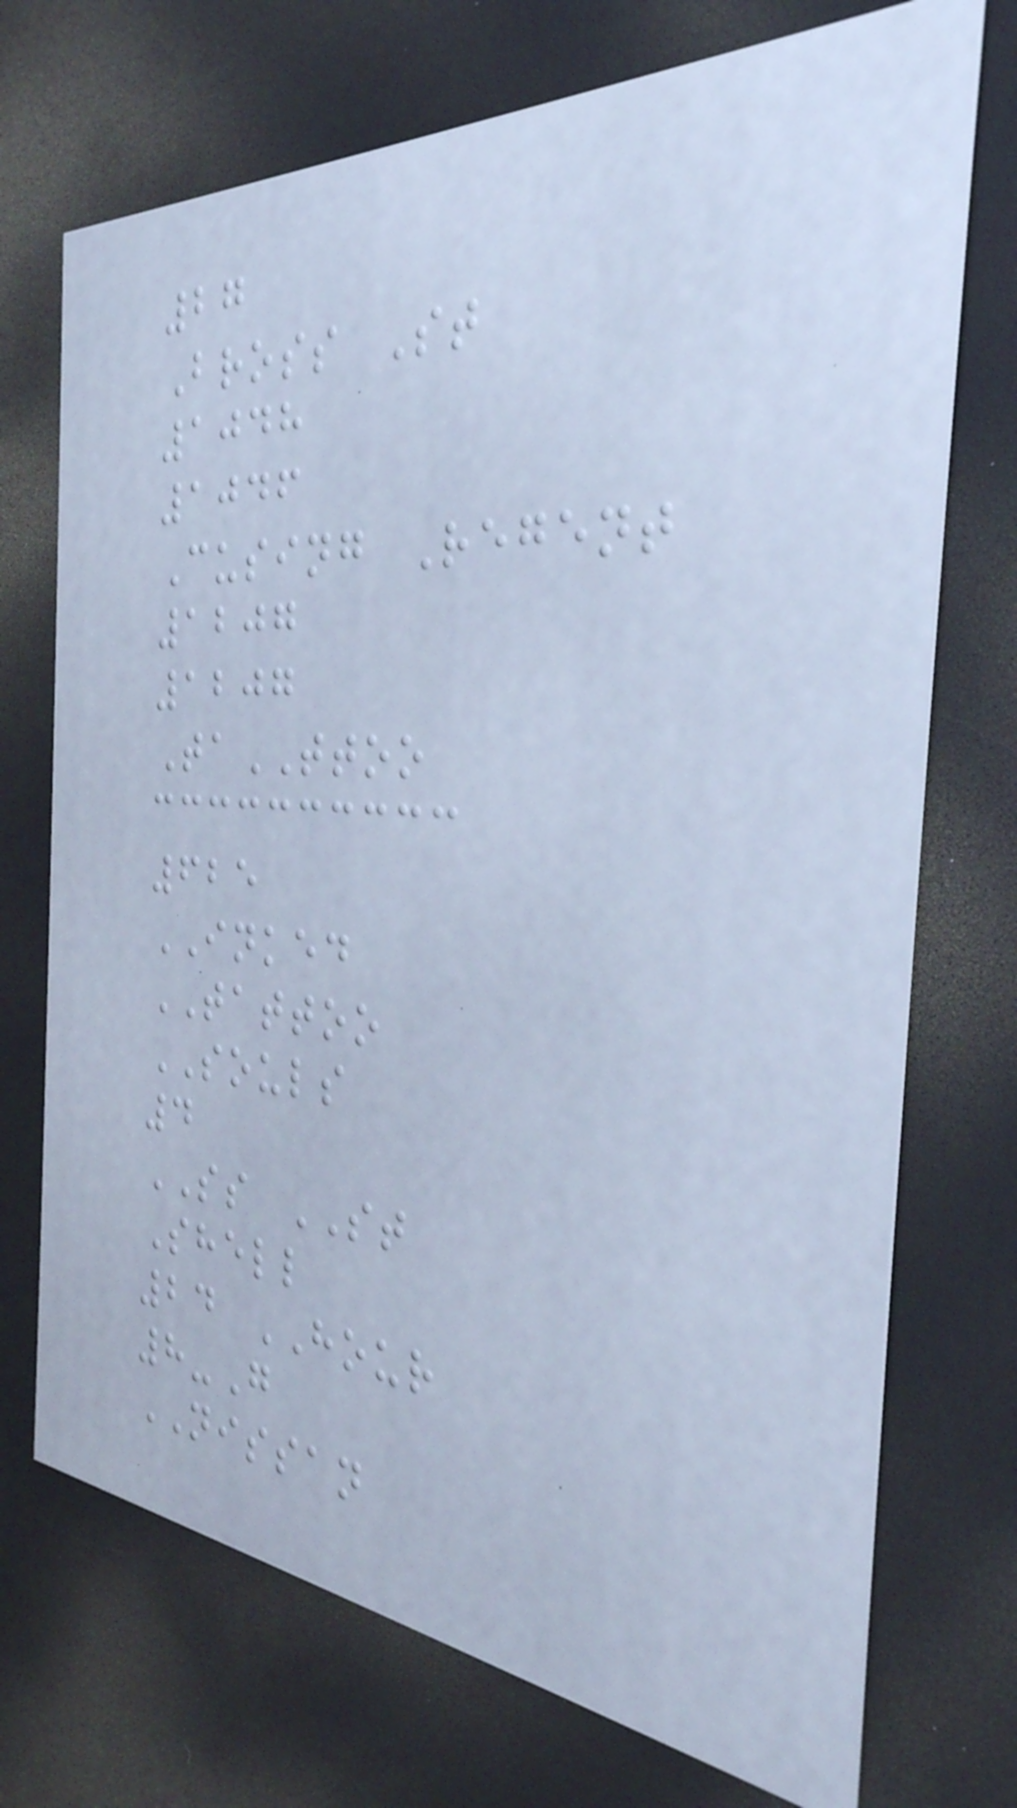27
Bross St
1048
1046
Cusing Regent
1207
1207
TaTTOO
625
INKED
TATTOO
SOULS
4
SS ST
Shell
24 HOUR
8-G
NISSAN
